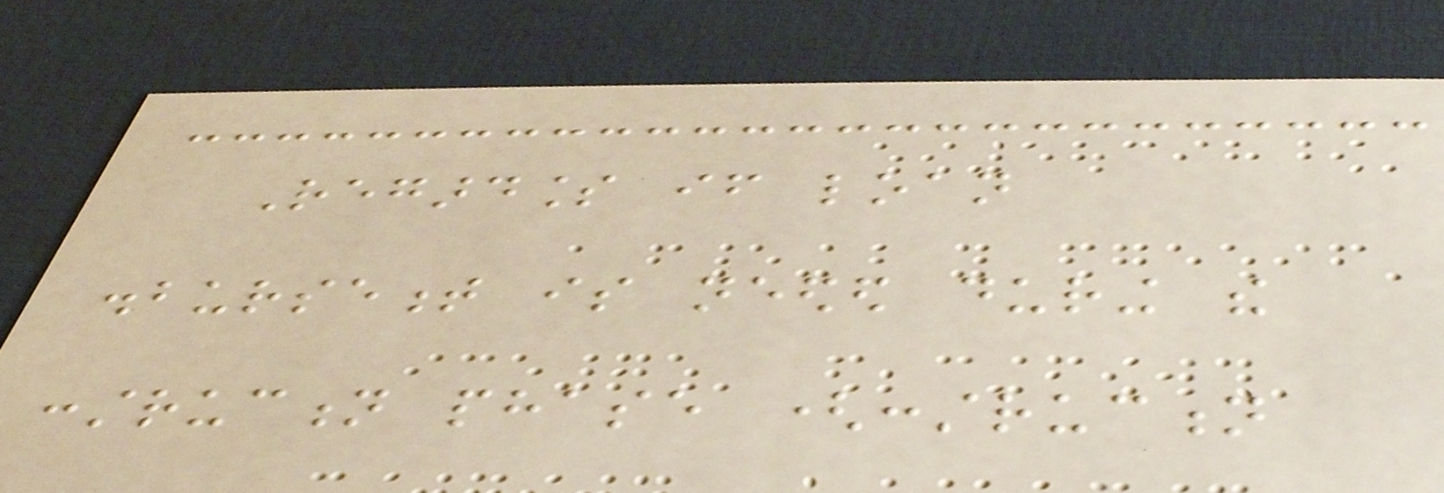Regardless if loan
disbursement is needed during the
construction phase (construction
